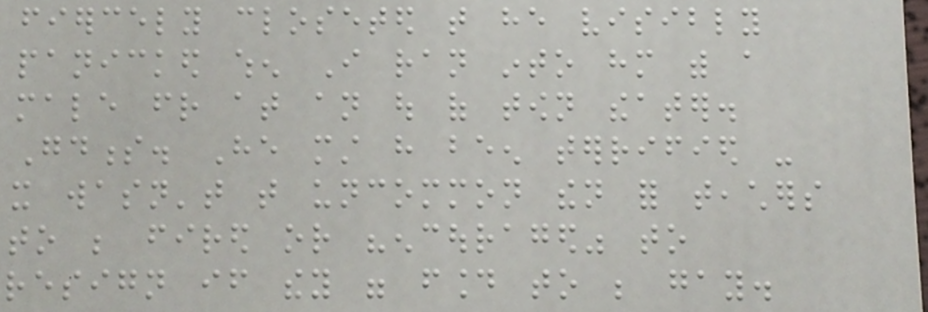fiercely closeted that he visibly
panicked when I ran into him with a
male friend at an out of town theater.
Goodness. He must have been terrified -
it wasn't that uncommon then for teachers
to be fired or "encouraged" to
resign if they were found to be gay.
